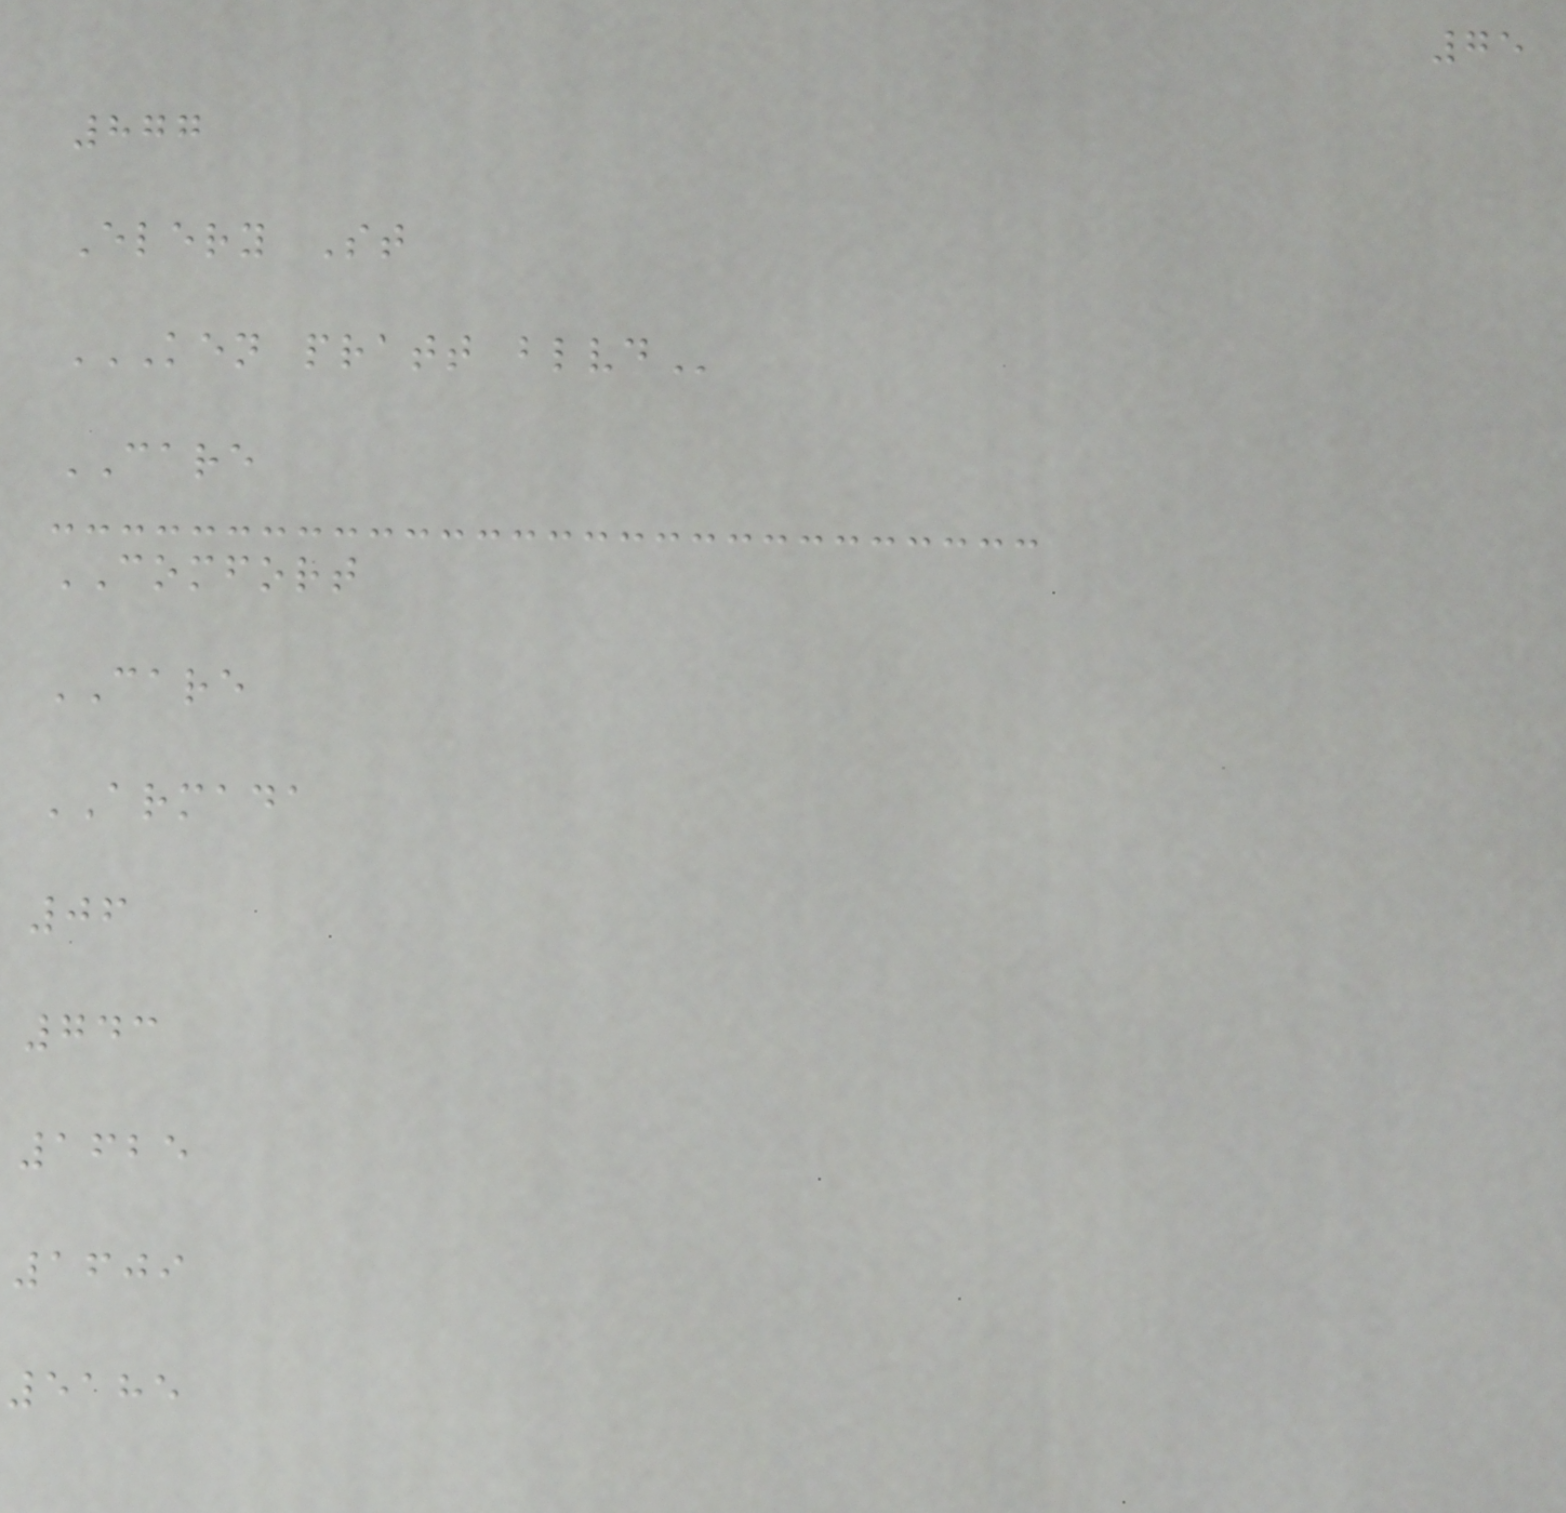75
877
Elery St
KEN PRATT BLVD
CARE
COMFORT
CARE
ARMADA
06
743
1625
1609
5185
